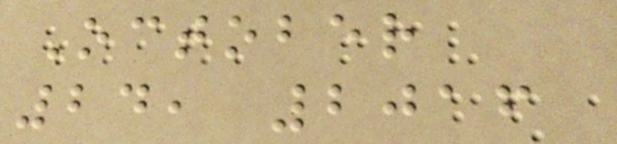October
24, 2016
